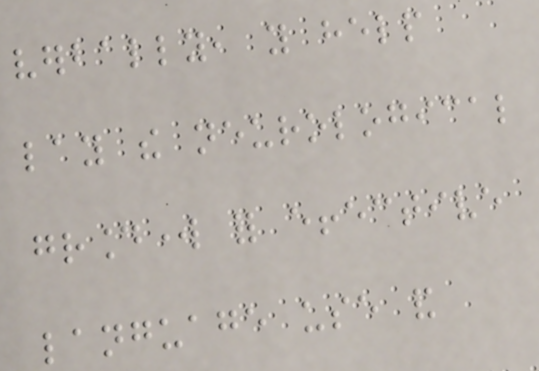verbally, you help
lay the neurological
groundwork for effective
language use and
